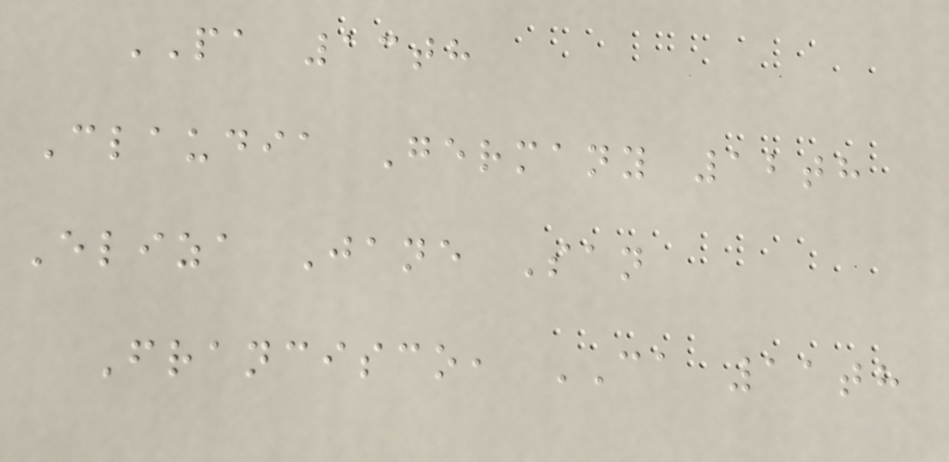PA 13th
Claudia Germany 12th
Eliza Jane San
Francisco, CA 11th
